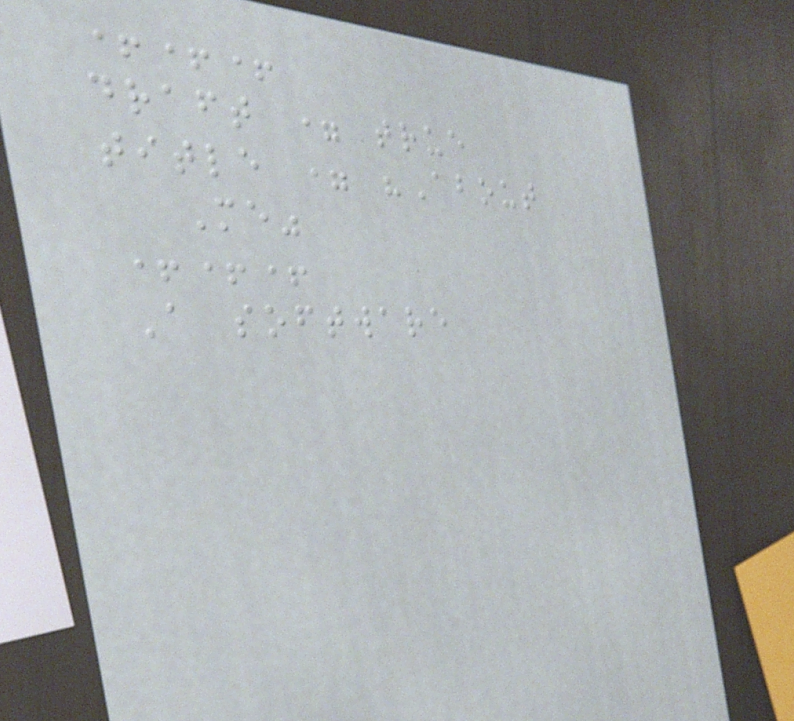+++
draft = true
title = "About
Me"
+++
A software
